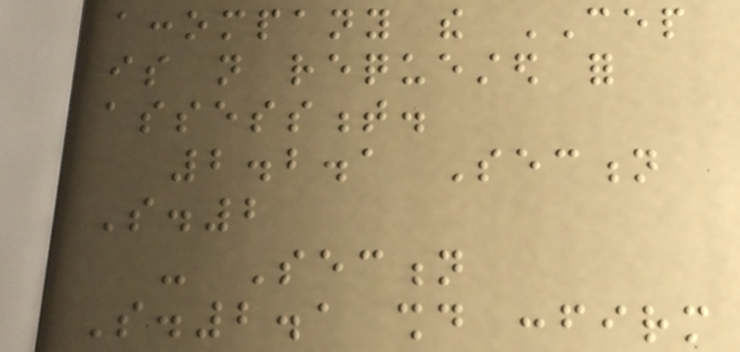accompany the CEP
is not requested for
assessment.
2.2.1 Section
S.2
- Section
S.2.1 should confirm
